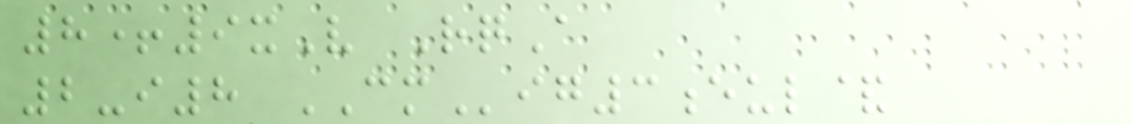8+9xV RqA
2-i8 CMig3eul&
